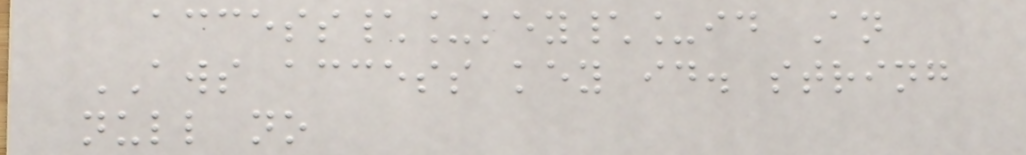access\_key\_id An
AWS access key id. string
null no
